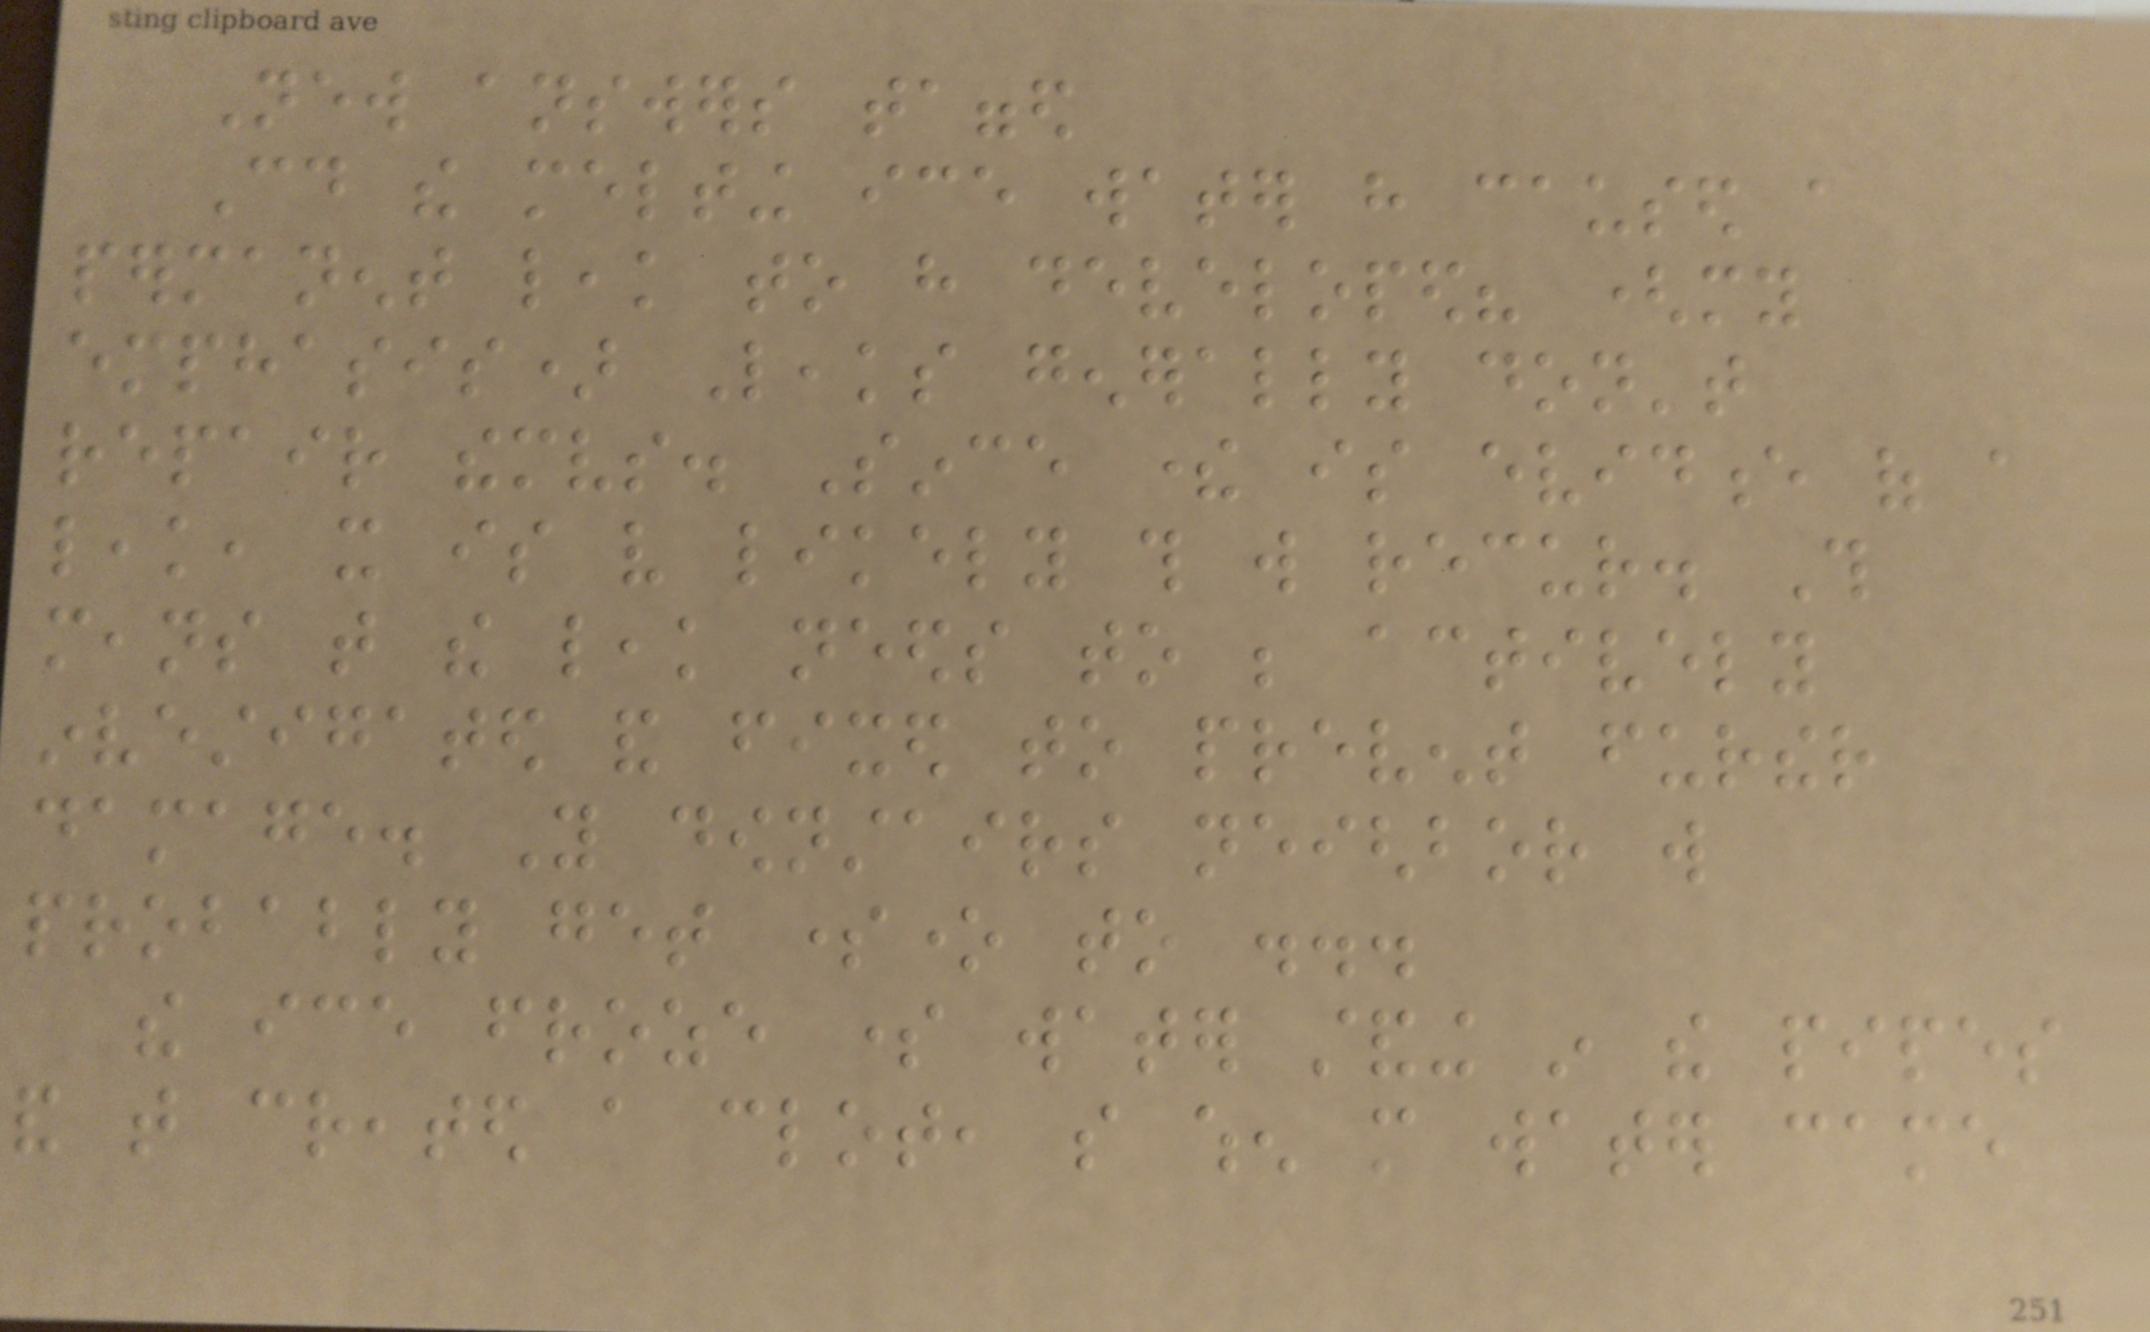New answers tagged
Could the melting ice water have caused a
permanent leak to have developed? (my
emphasis) Leaks generally don't
repair themselves. Since there is evidence of a
leak, it is very likely this will recur. This
means that the leak needs to be actively
investigated and fixed to prevent further
damage. You downstairs neighbor will
probably get someone to ...
the ice froze some water standing in the pipes
and that created a clot, so when more water came
